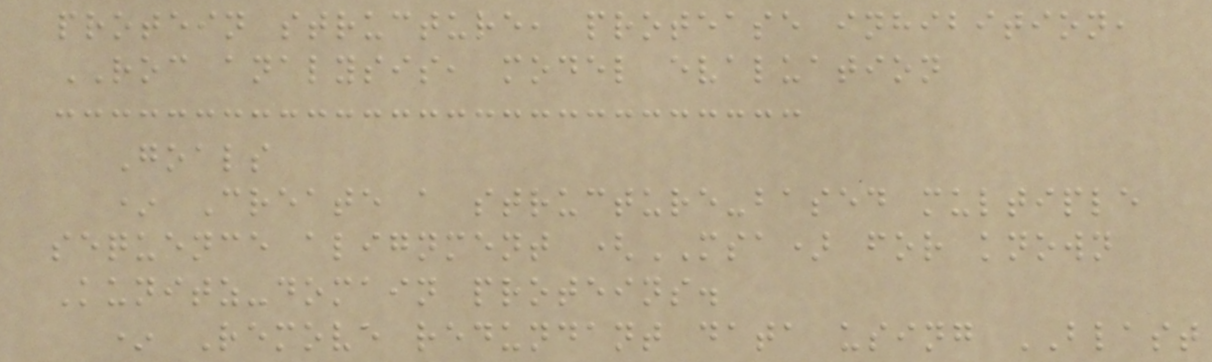protein structure, protease inhibition,
ROC analysis, model evaluation
Goals
* Create a structure-based multiple
sequence alignment (MSA) for known
Kunitz-domain proteins.
* Remove redundant data using BLAST
